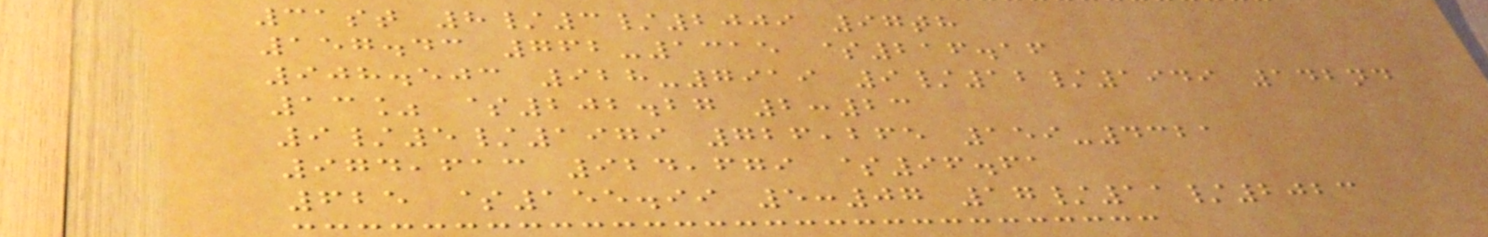31st 8/3/2009 97th
157.43 762-1315 $216.16
908.503 928-7919 9/12/1949 142nd
13% $202.27 2:23
9/5/1979 726,265 159-4321
974,613 924,679 $96.61
625 $155.99 5:07 17/11/2023
